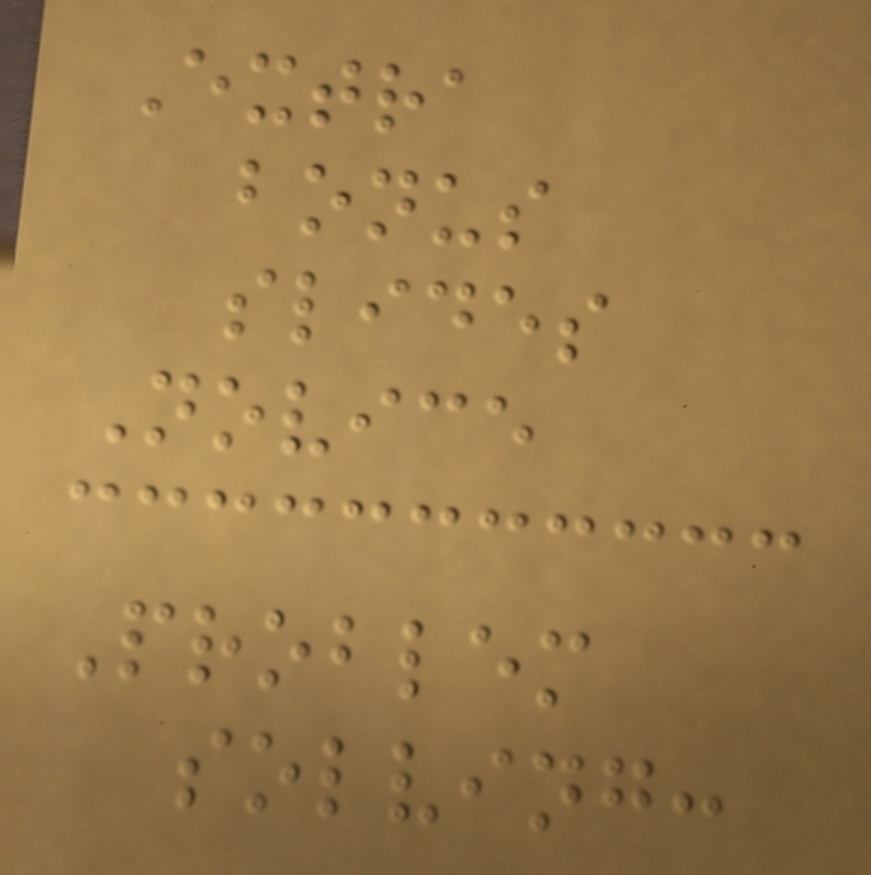Extra
bonus
slides
Novice
Problem
solving:
